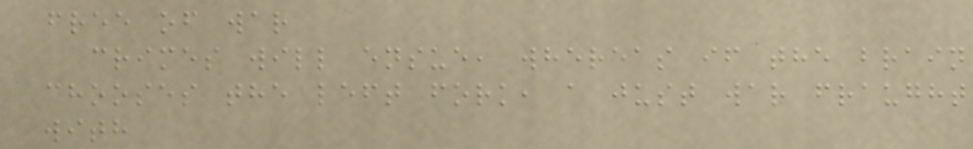free of war
crimes will ensue, whereas if the brain
chooses the left fork, a just war fraught
with
